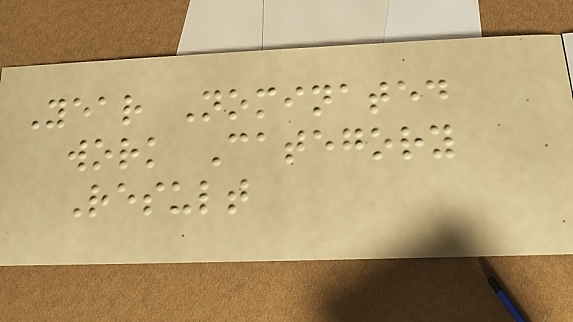Year Nominated
work Category
Result
